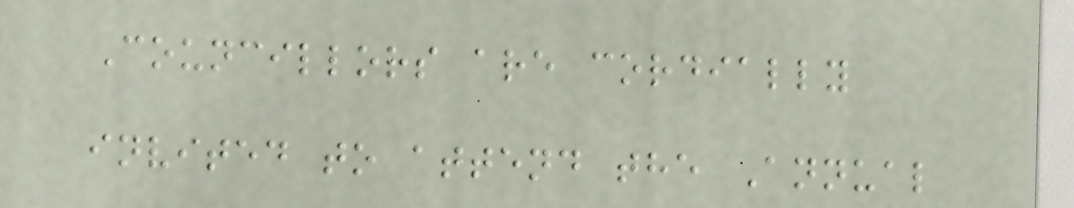Councillors are cordially
invited to attend the Annual
